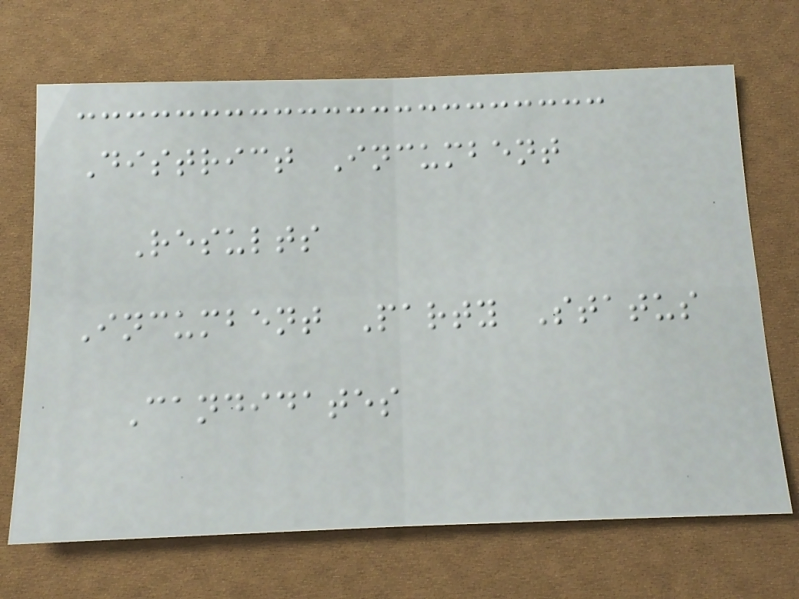District Incumbent
Results
Incumbent Party Status
Candidates
